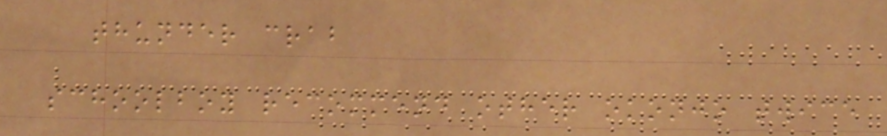thunder crab
schoolboy recommend other okonjo twice
